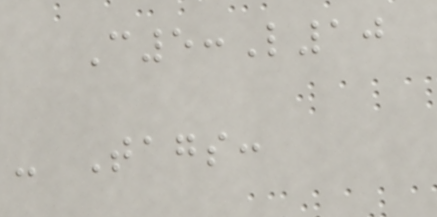C5:L10
- Tags:
